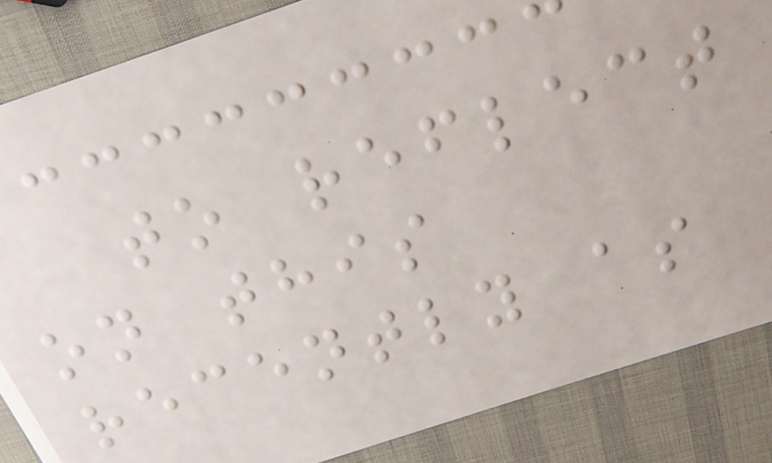to reflect
on this
recently as
